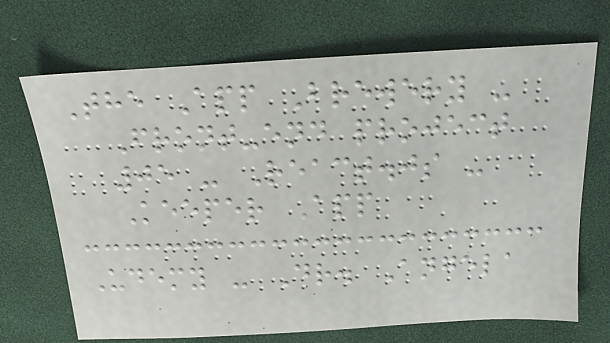The App Brewery -
Front-end project
05 - React.js -
Keeper App
Udemy - Dr. Angela
